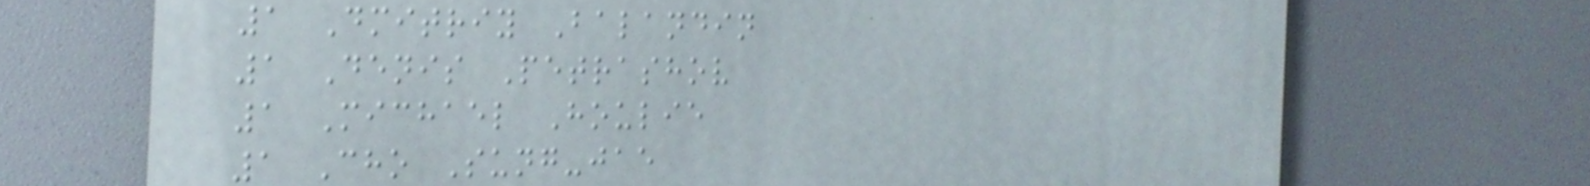1 Dmitriy Balandin
1 Denis Petrashov
1 Michael Houlie
1 Cho Sung-jae
